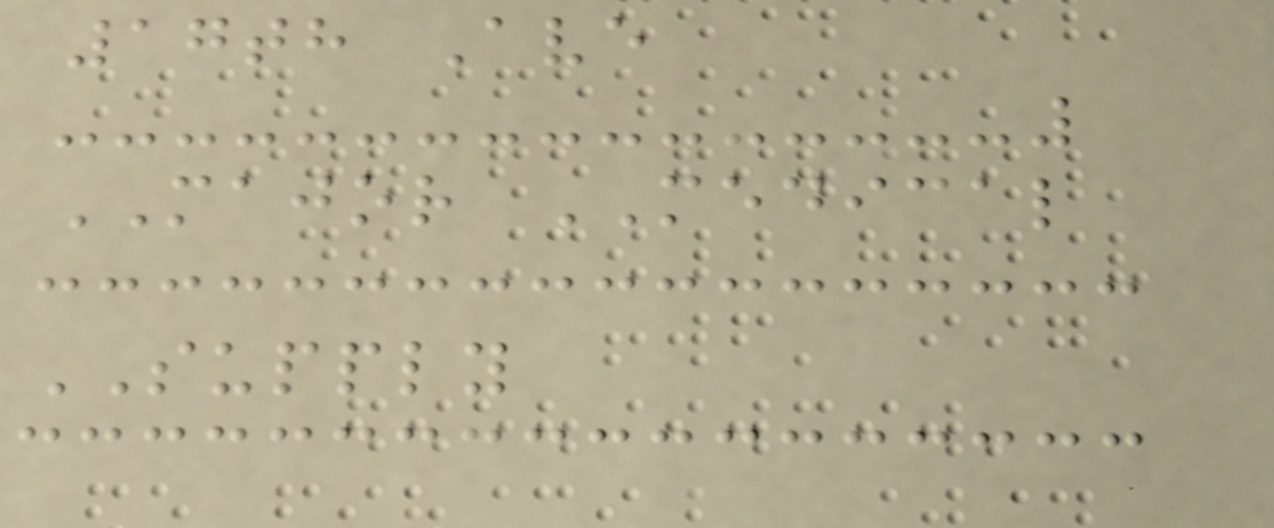17th Ave
MAJOR MEDICAL
SUPPLY
